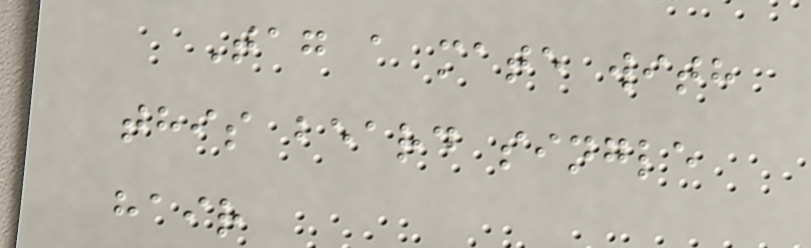Tag a mate with
this beard single
hair
